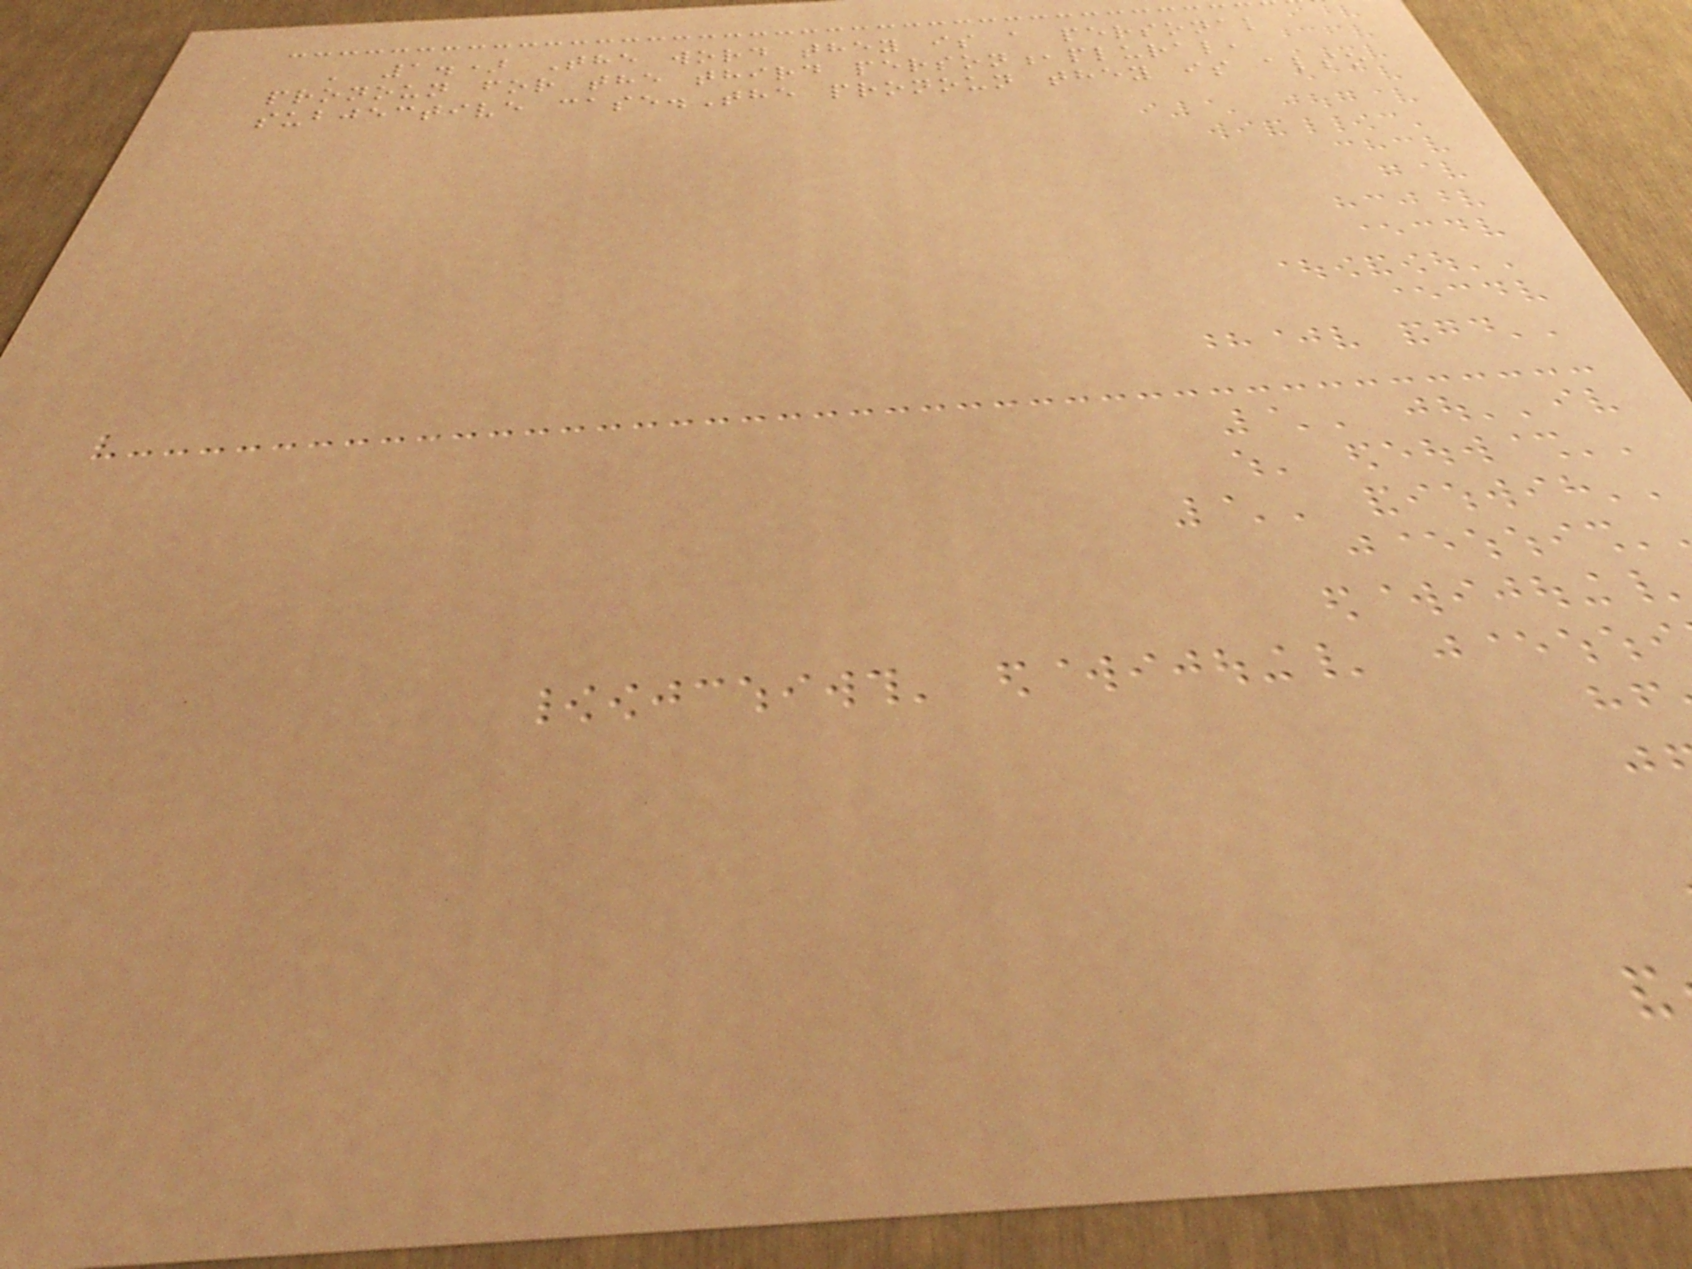' 1.) The word they is a personal
pronoun for the third person,plural,
subjective case.The pronoun they is also
